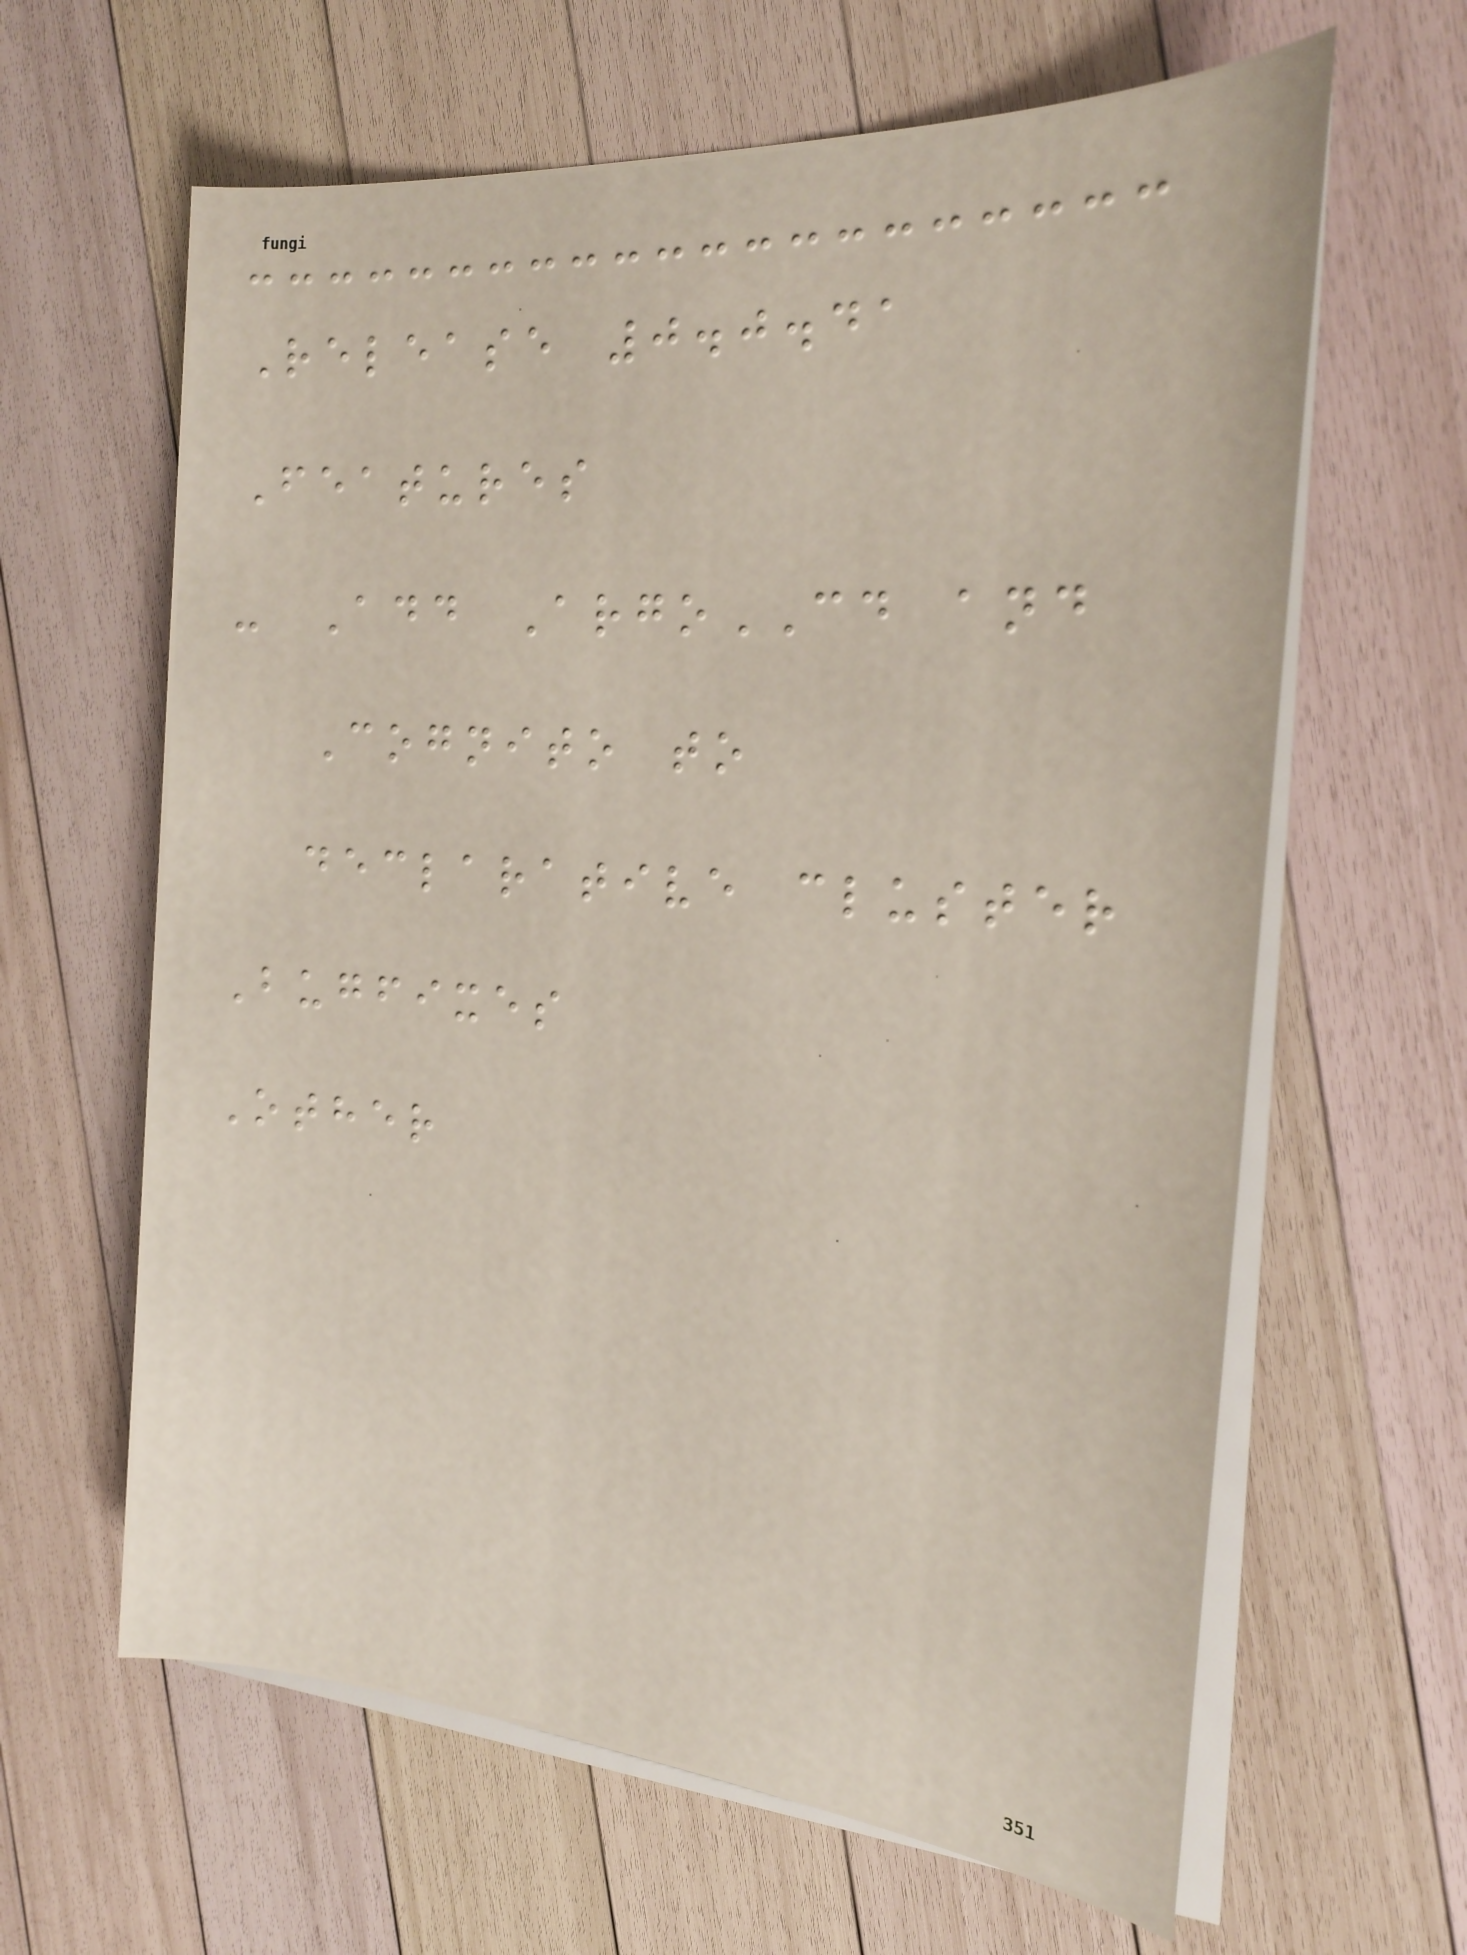Release 0.0.41
Features
- Add ArgoCD and
Cognito to
declarative cluster
Bugfixes
Other
